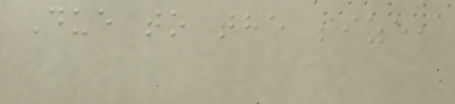Due to the size,
